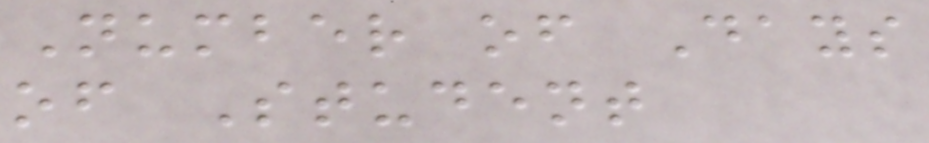Number of Days
of Student
